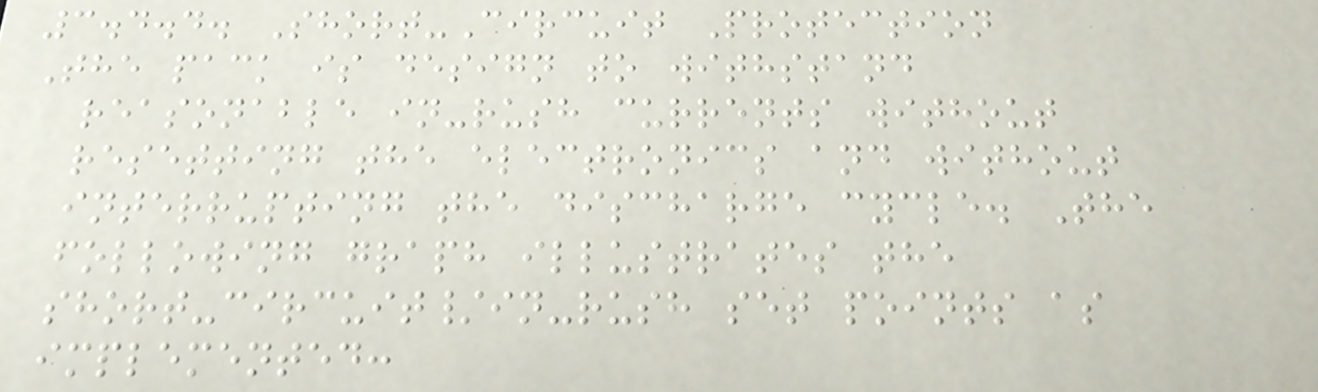3.4.4. Short-Circuit Protection
The pack is design to withstand
reasonable in-rush currents without
resetting the electronics and without
interrupting the discharge cycle. The
following graph illustrates the
short-circuit/in-rush set points as
implemented:
